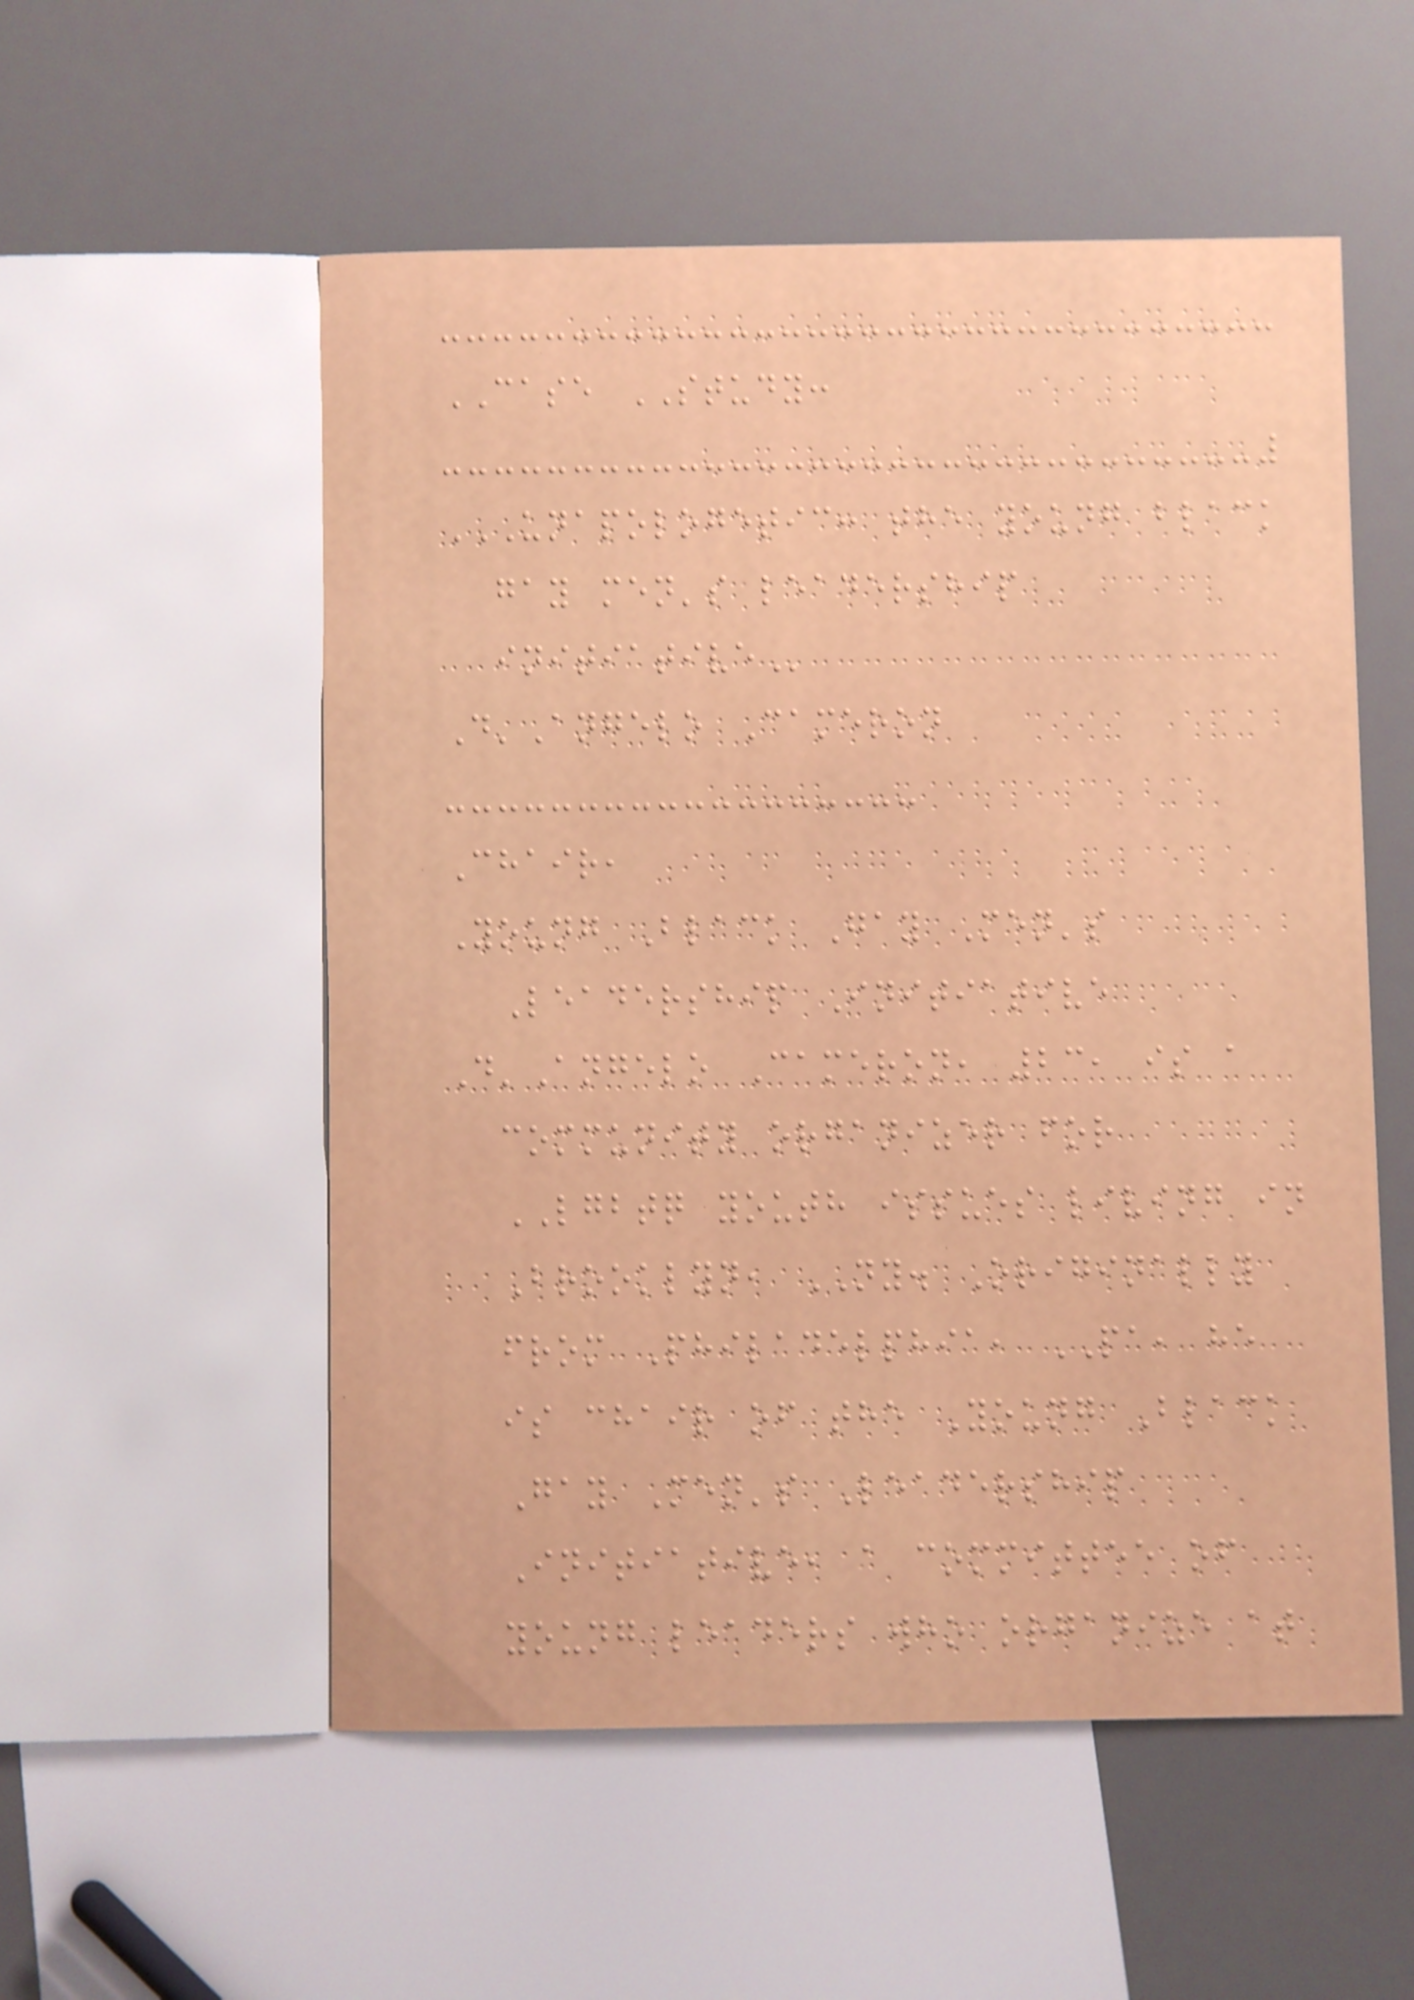CASE STUDY:
UNAPOLOGETIC: THE YOUNG BLACK
GAY MEN'S LEADERSHIP
INITIATIVE
D'Angelo Cameron
Chair,
Young Black Gay Men's
Leadership Initiative
D'Angelo Cameron, 23, is a
community organizer for
LGBTQ youth issues living in
Brooklyn, NY. Originally
from Philadelphia, PA, he
is chair of the Young Black
Gay Men's Leadership
Initiative, a committee of
young leaders who organize at
